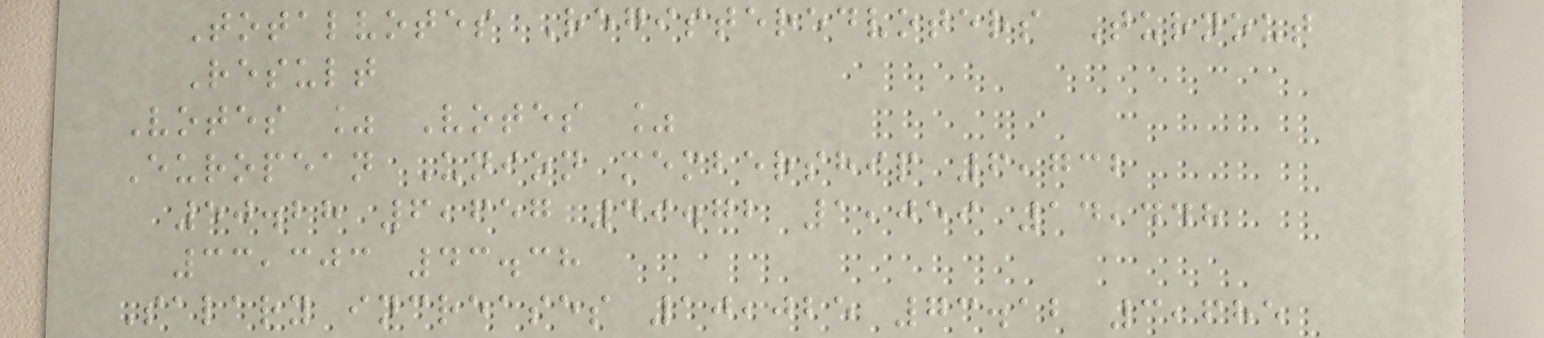Totalvotes Registeredvoters Turnout
Result
Votes % Votes %
European Union membership 6,732
50.28 6,657 49.72 1,059 14,448
33,303 43.38
Salary increases 10,025 73.12 3,685
